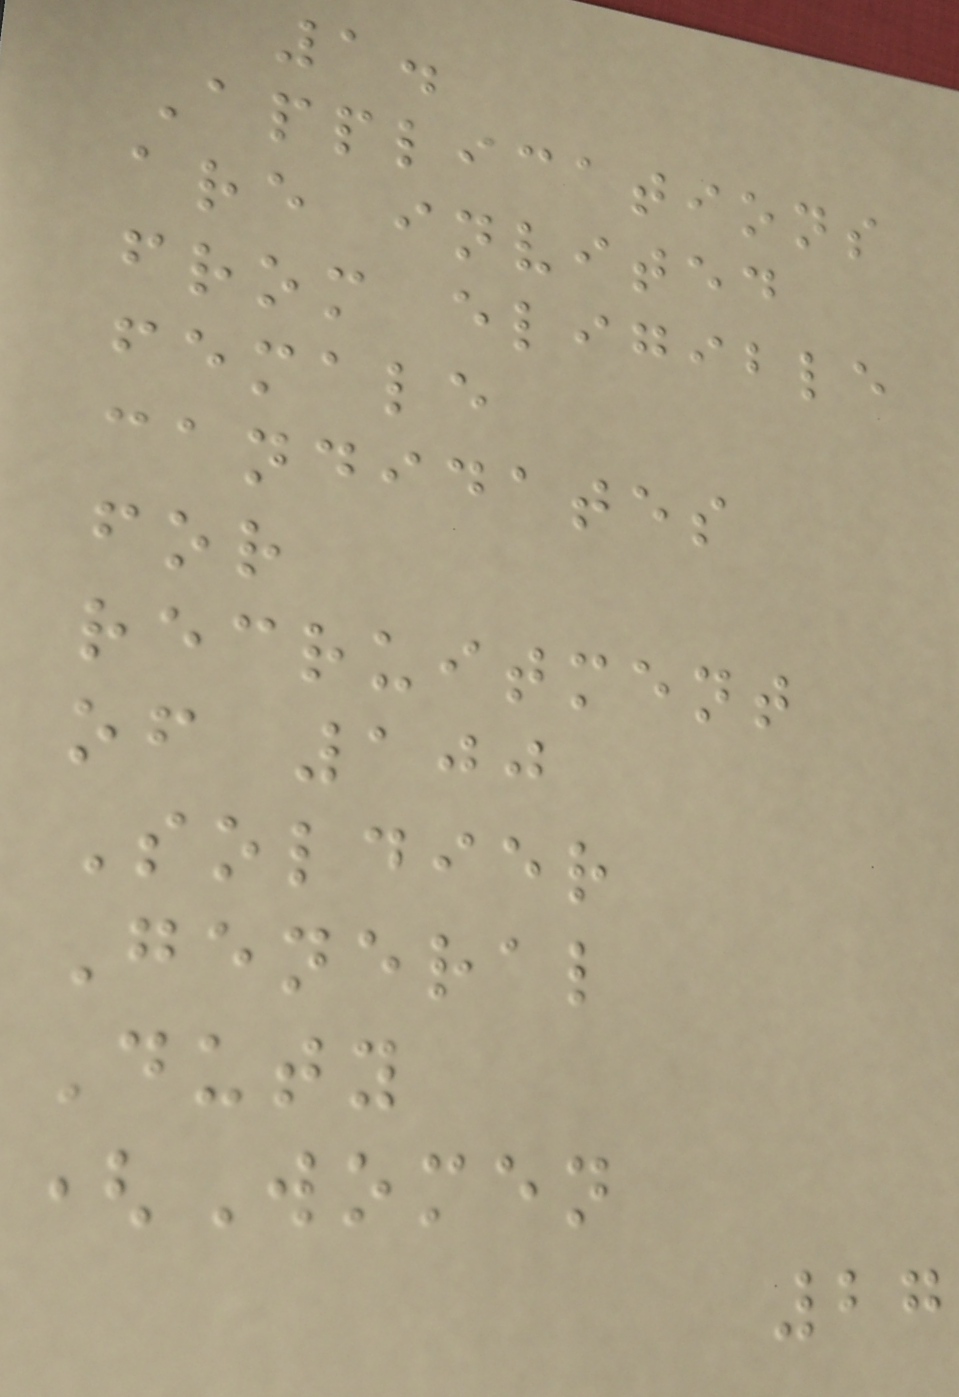1.
Applications
are invited
from eligible
female
candidates
for
recruitment
of 100
Soldier
General
Duty
(Women
27
